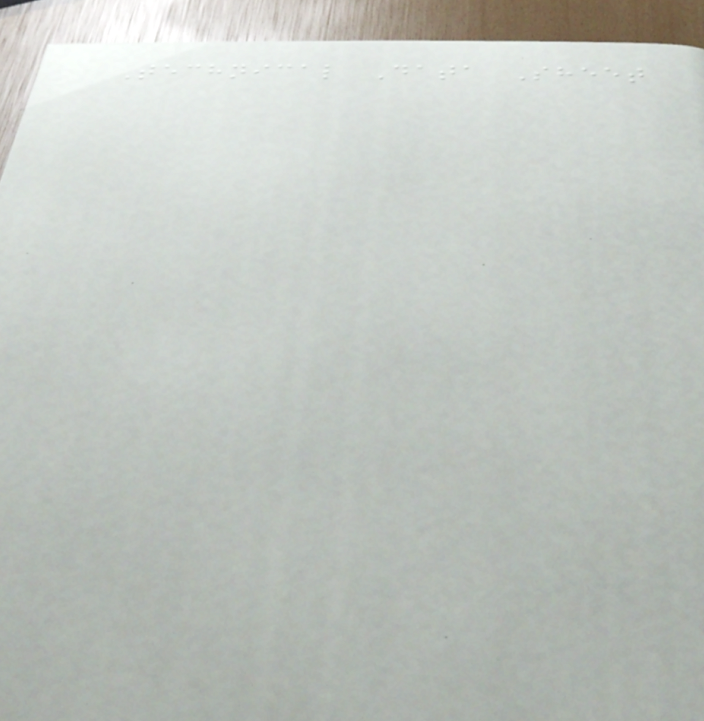Technical Data Sheet
